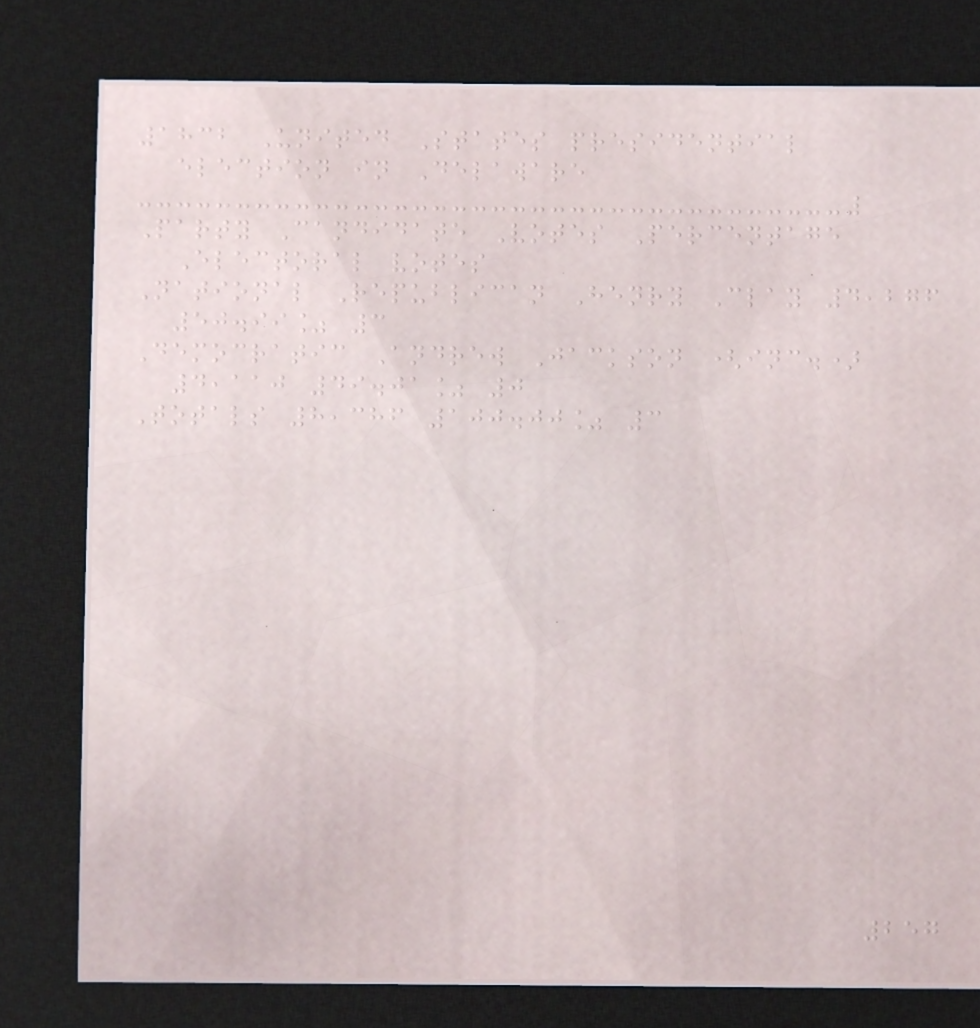1832 United States presidential
election in Delaware
Party Candidate Votes Percentage
Electoral votes
National Republican Henry Clay 4,276
50.99% 3
Democratic Andrew Jackson (inc.)
4,110 49.01% 0
Totals 8,386 100.00% 3
257
